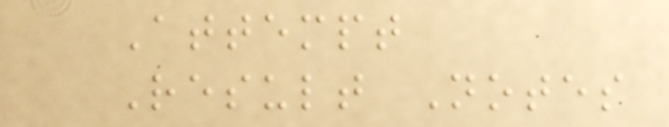Attempt
Result Notes
